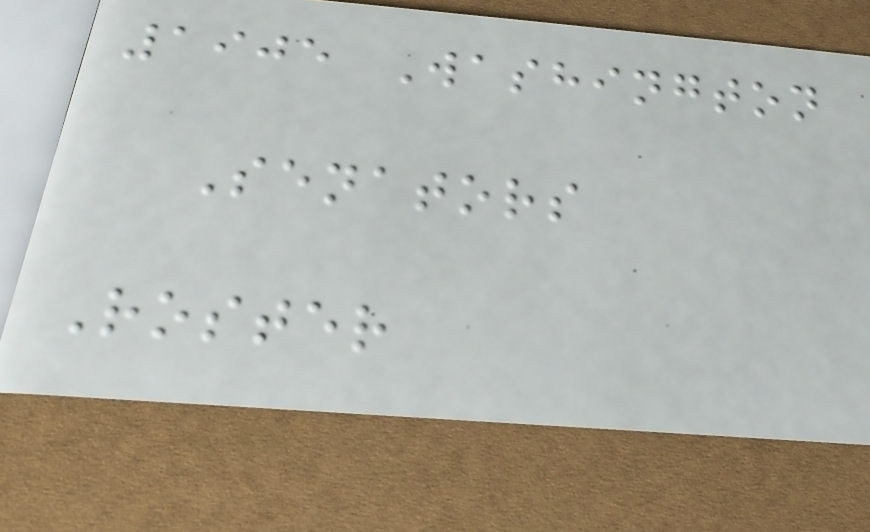1905 Washington
Senators
Roster
